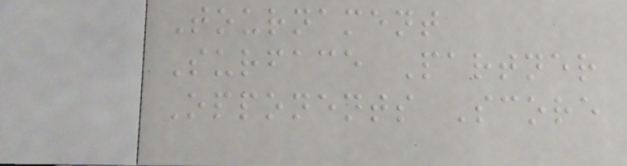Tournament
Surface Partner
Opponents Score
